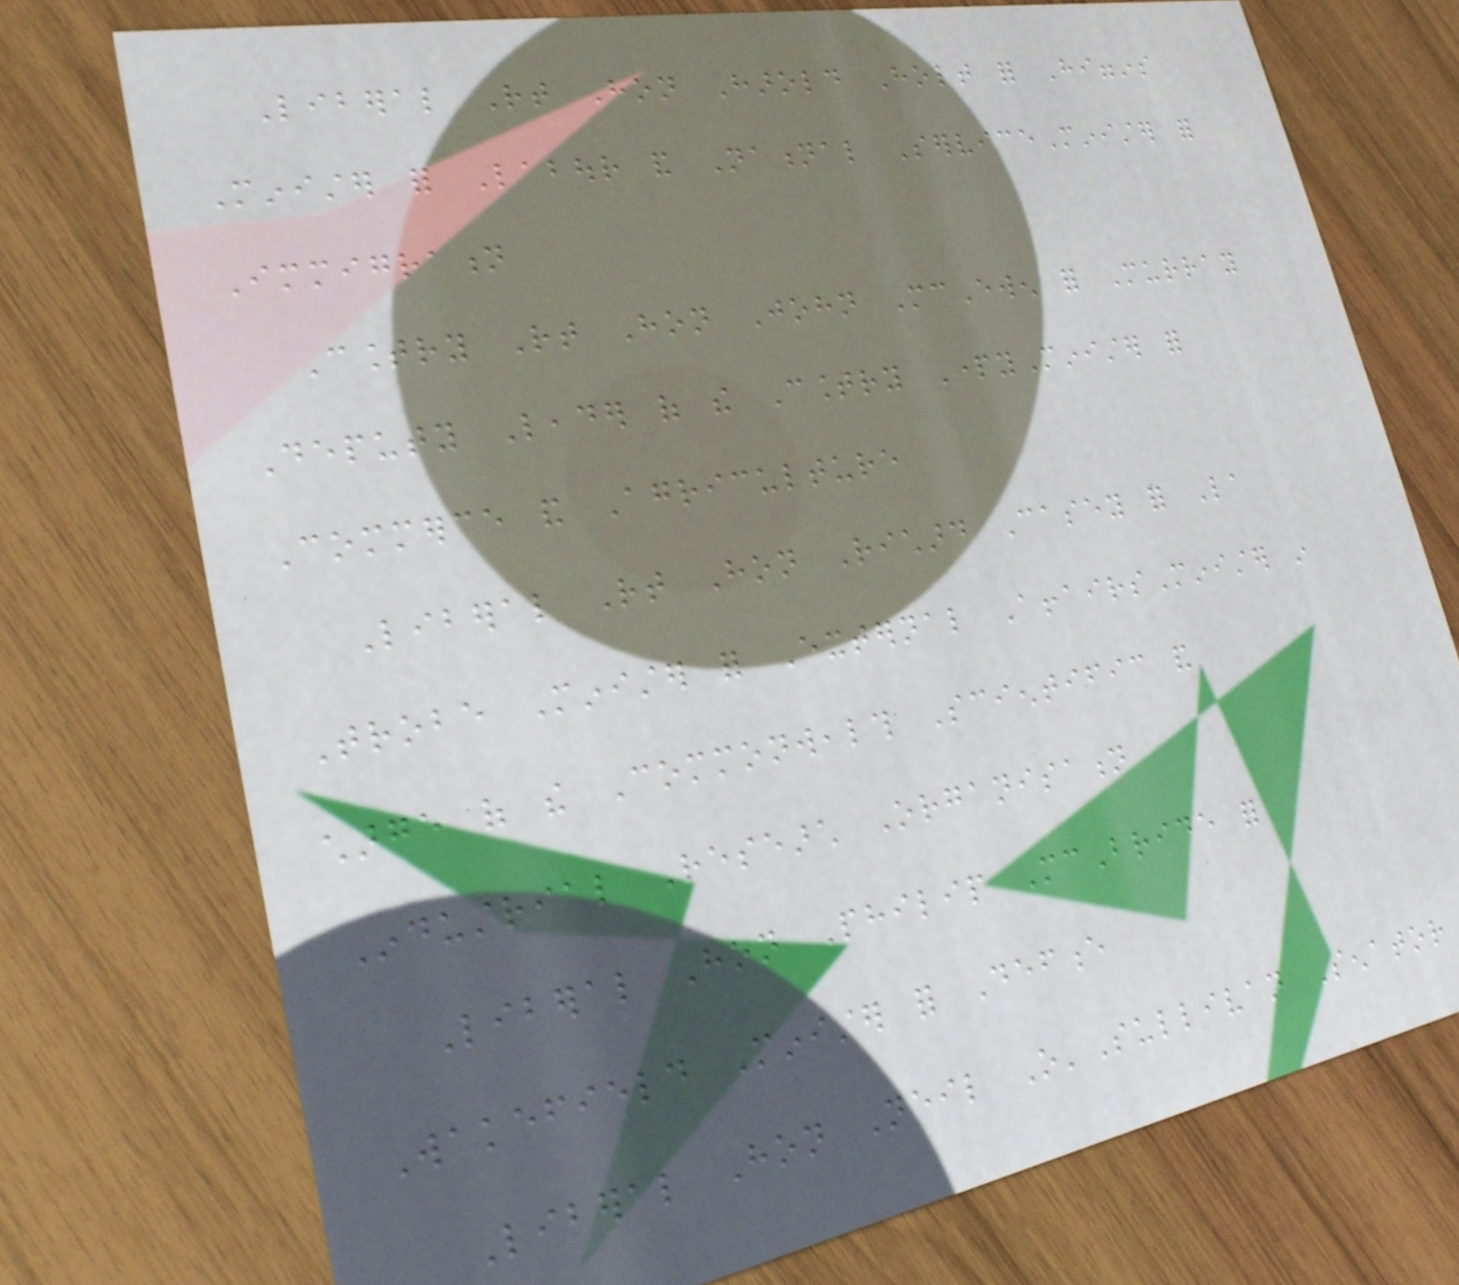Liberal Rt Hon Harold Holt for Higgins
Minister for Labour and National ServiceMinister for
Immigration
Country Rt Hon John McEwen for Murray
Deputy Leader of the Country PartyMinister for
Commerce and Agriculture
Liberal Rt Hon Richard Casey for La
Trobe Minister for External AffairsMinister in
charge of the Commonwealth Scientific and
Industrial Research Organisation
Liberal Hon Philip McBride for
Wakefield Minister for Defence
Liberal Hon Neil O'Sullivan Senator
